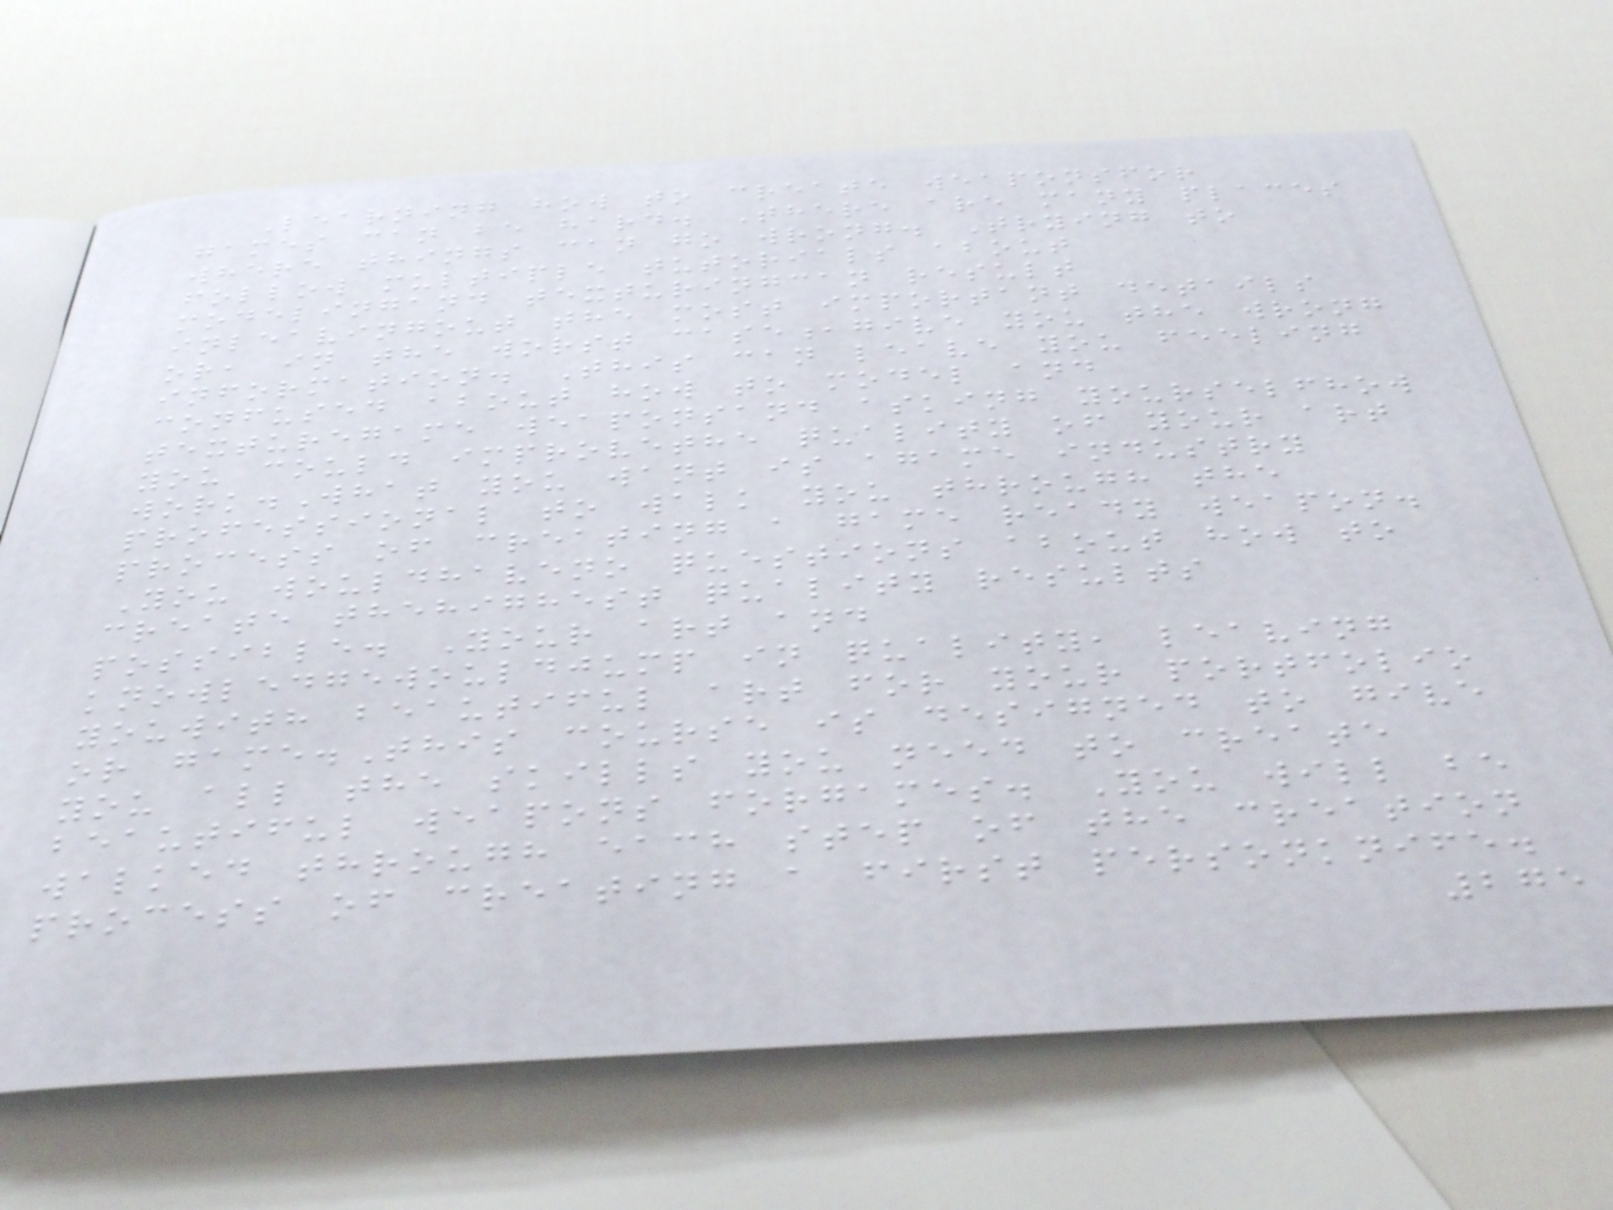Learning how to create weaponsfor
games can be hard. There are many places
where things can go wrong. Trying to
follow multiple tutorials about
modelingand texturingcan result
inleavingout the most important details
or, in the worst case,give you the wrong
information. This can leave you feeling
confused about how to model and
texturegame weaponsand asking yourselfhow
you could improvethe quality of your art
work.What you want is agame industry
professional to walk you through the
process of creating a game ready weapon.
You wouldhaveno questions about how to
create thehighest quality results
possible. Your art and
knowledgewouldjump in quality, leaving
youwith beautiful art for your portfolio
or game.This course is designed to give
you all the skills you need to create
beautiful weapons forgames. You will be
walked through each step of the creation
process of creating a first personknife.
275
